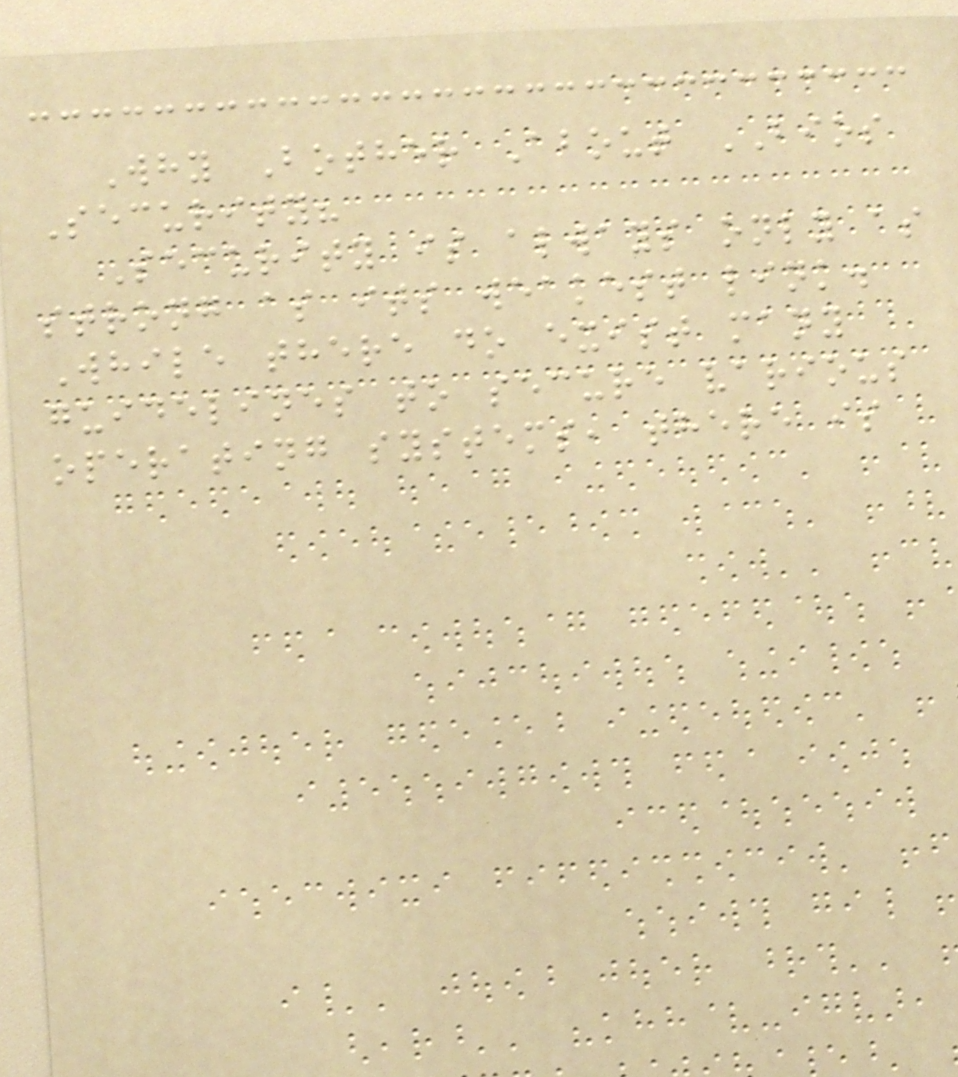Why Bother About BIOS
Security?
Security is always only as
strong as its weakest link.
While there do exist many
guidelines to secure various
operating systems, there is
